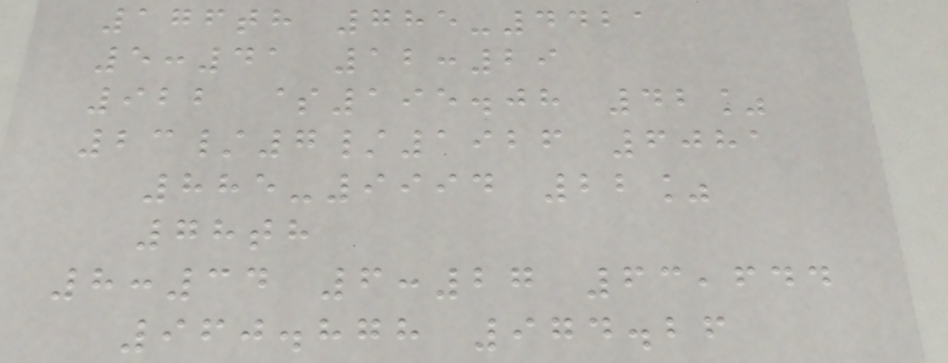176th 785-4421
5:41 12:29
922 $195.08 42%
23/7/1926 6081
885-9994 22%
78th
8:34 6:27 63,644
960.878 974.26
